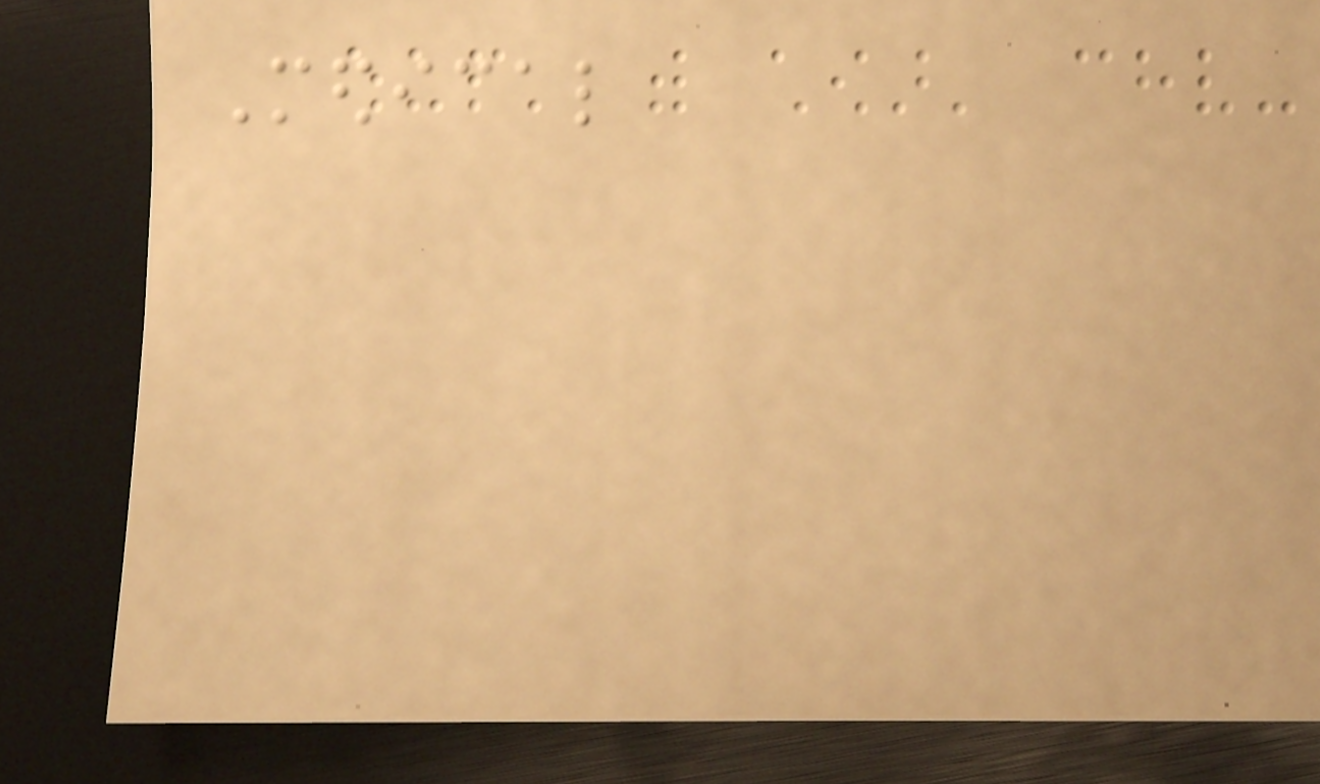Medical
